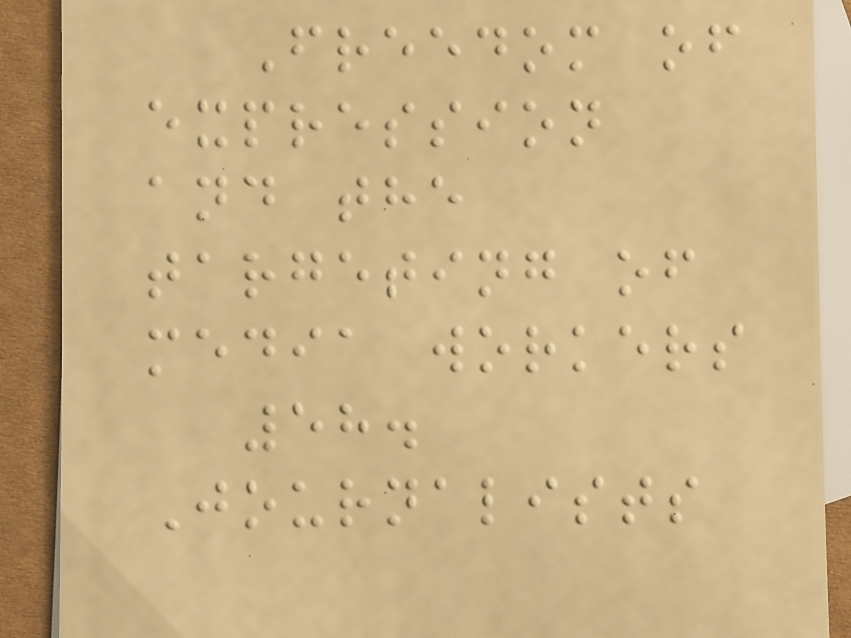Freedom of
expression
and the
targeting of
media workers
58.
Journalists
